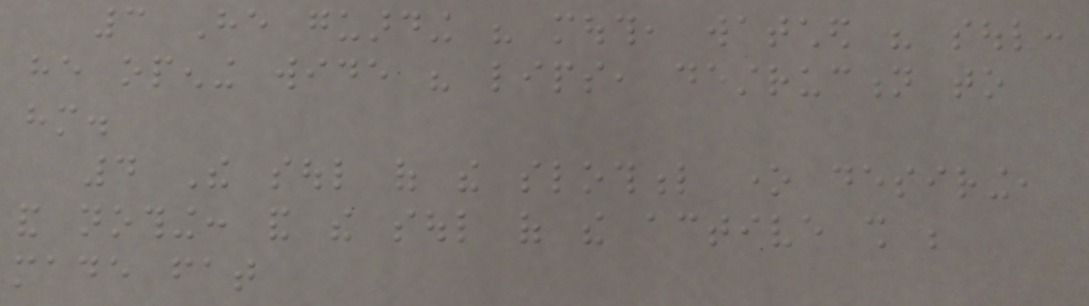3 He guarding his mouth, watched his soul:
he opening wide his lips, destruction to
him.
4 The soul of the slothful one desiring,
and nothing: and the soul of the active shall be
made fat
